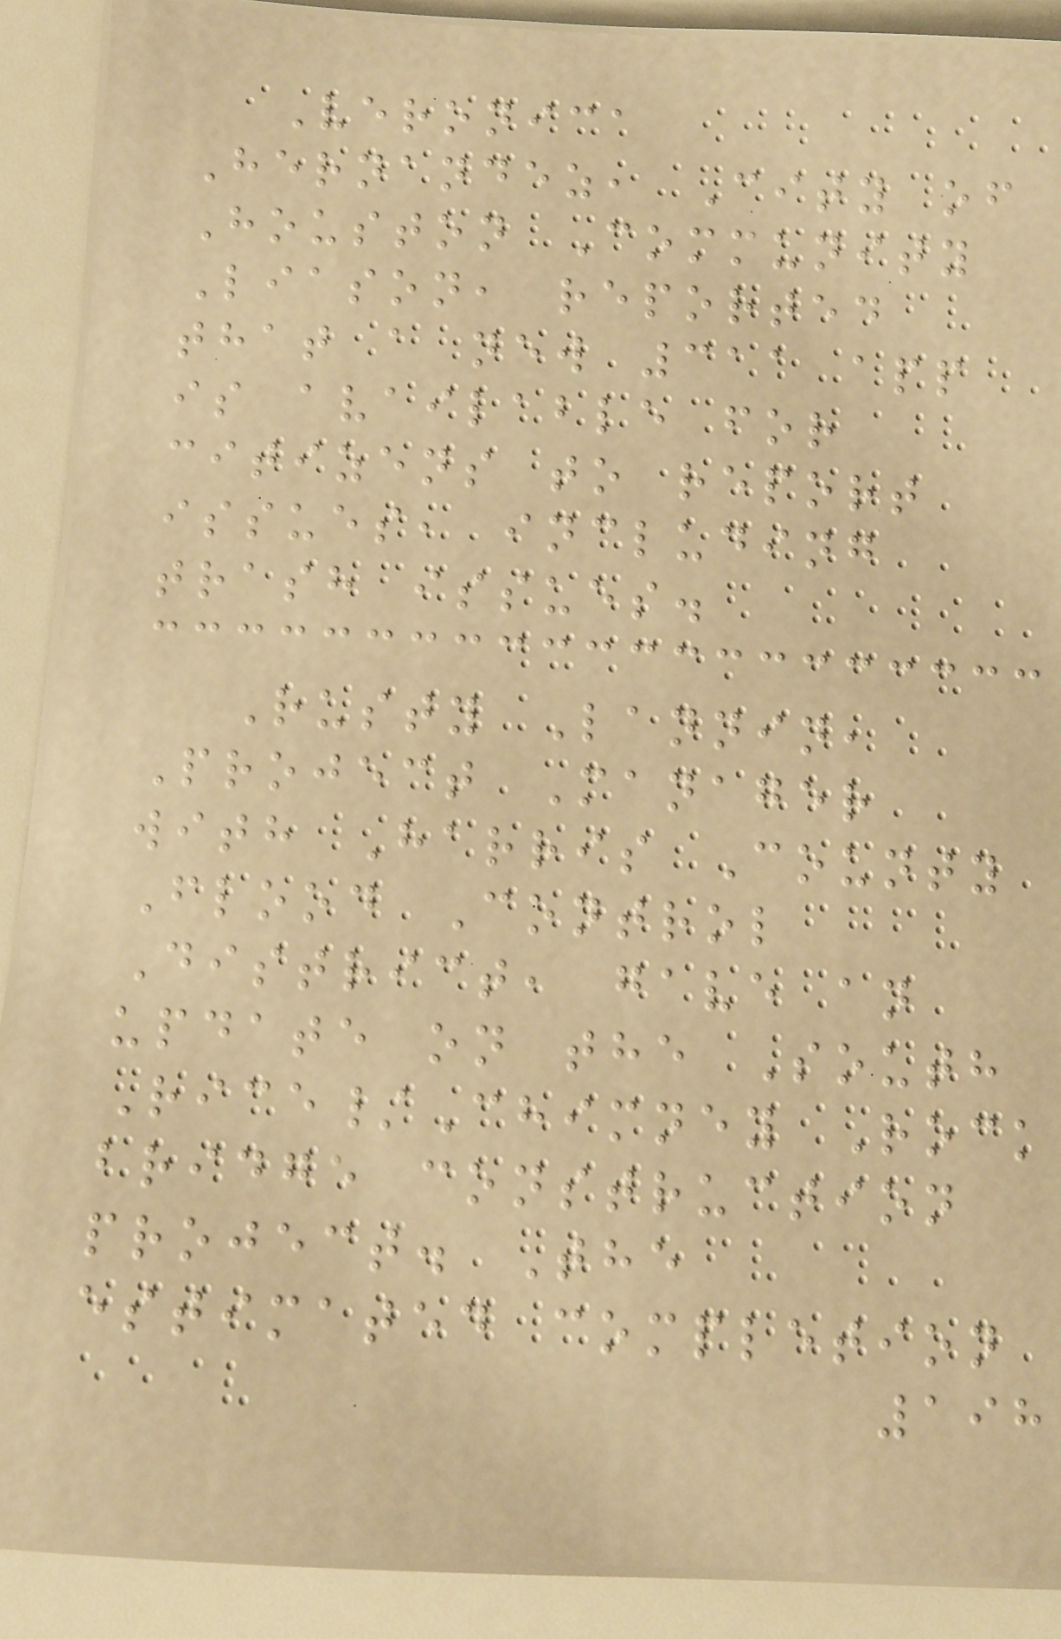Veronica
Hernandez, City of
Houston Community
Liason, reported
that a new 311 app
is available for
citizens to report
issues, including
trash issues.
Rusty Lannin,
Project Manager
with Harris County
Flood Control
District, gave an
update on the South
Rice/Chimney Rock
bridge construction
project. The
estimated completion
198
